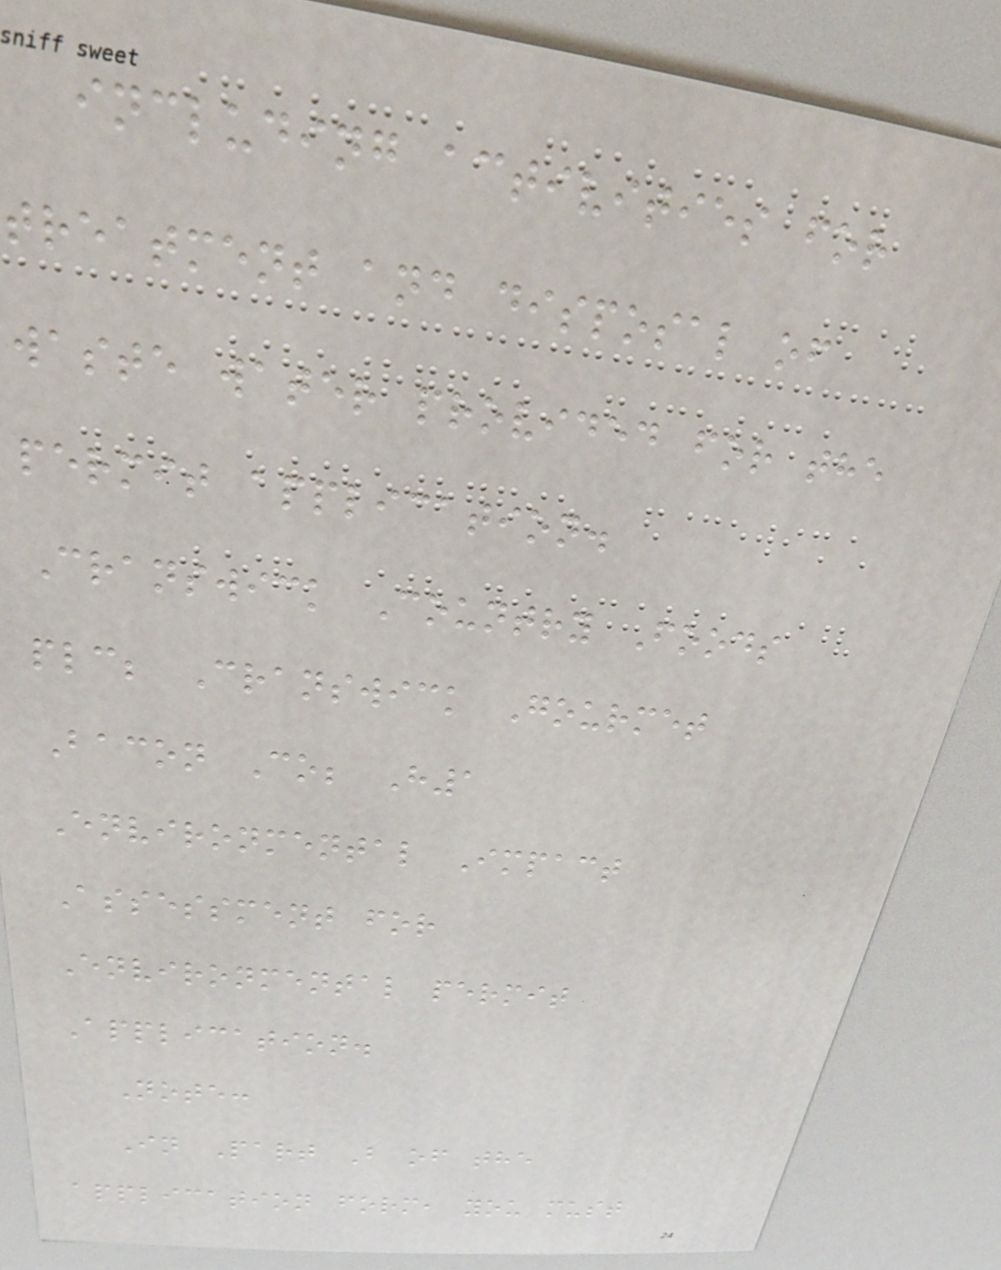including activities for
treatment and disposal of
waste water provided for the
permit application.
Cranswick Country Foods
plc; Cranswick Gourmet
Bacon Co; H1
Environmental Impact
Assessment for
Environmental permit
Application.
Note:
In Part B of the
application form, you must
